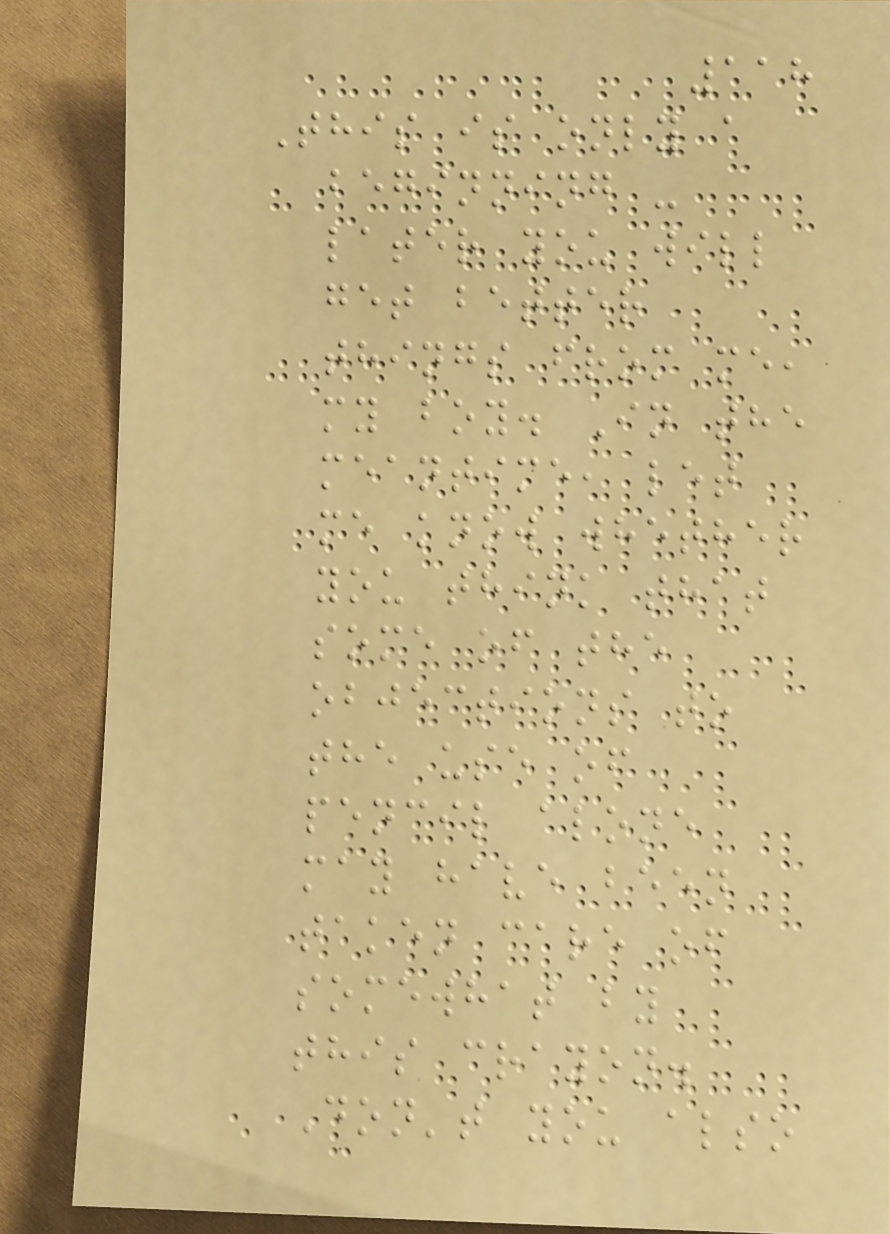118
This is only a
beginning -
later you will
get better
things from me,
my boy. In the
meantime, let
me know whether
you think that
some of the
objections to
the use of
pencil alone
may have been
taken care of
somewhat by
this crayon.
Don't you also
